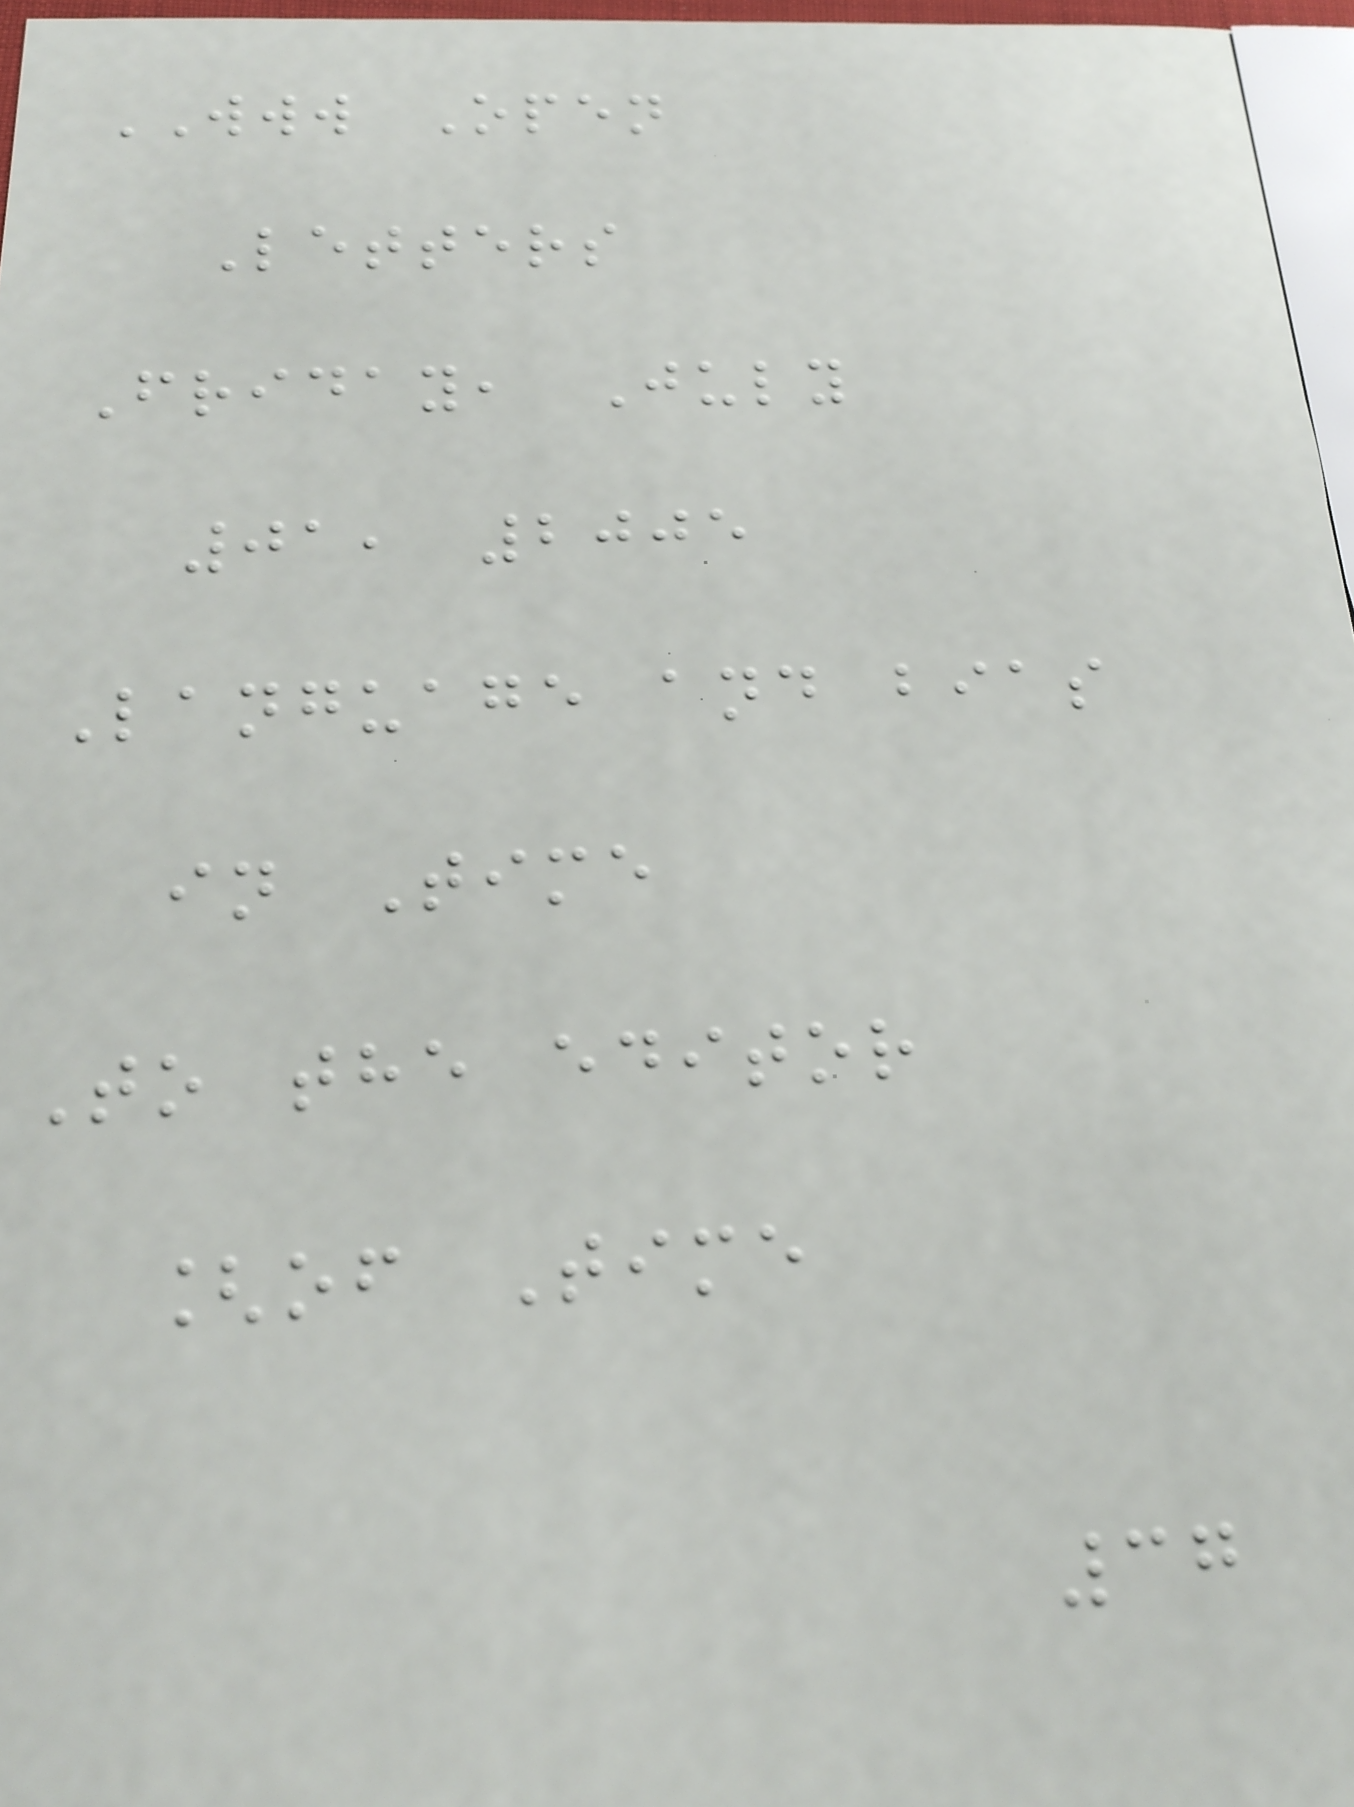WWW Open
Letters
Friday, July
01, 2005
Language and bias
in Time
To the editor
[of Time
37
